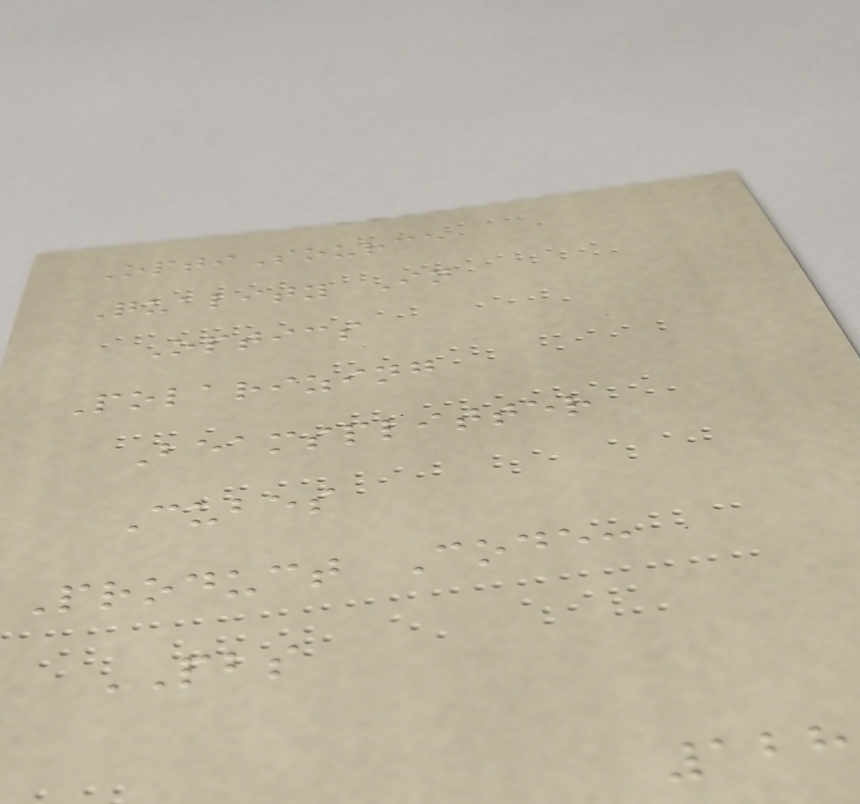OptiSource
Quality In
Optics
Polarizing
Beamsplitter
Cubes
Product Code:
PBS
128
